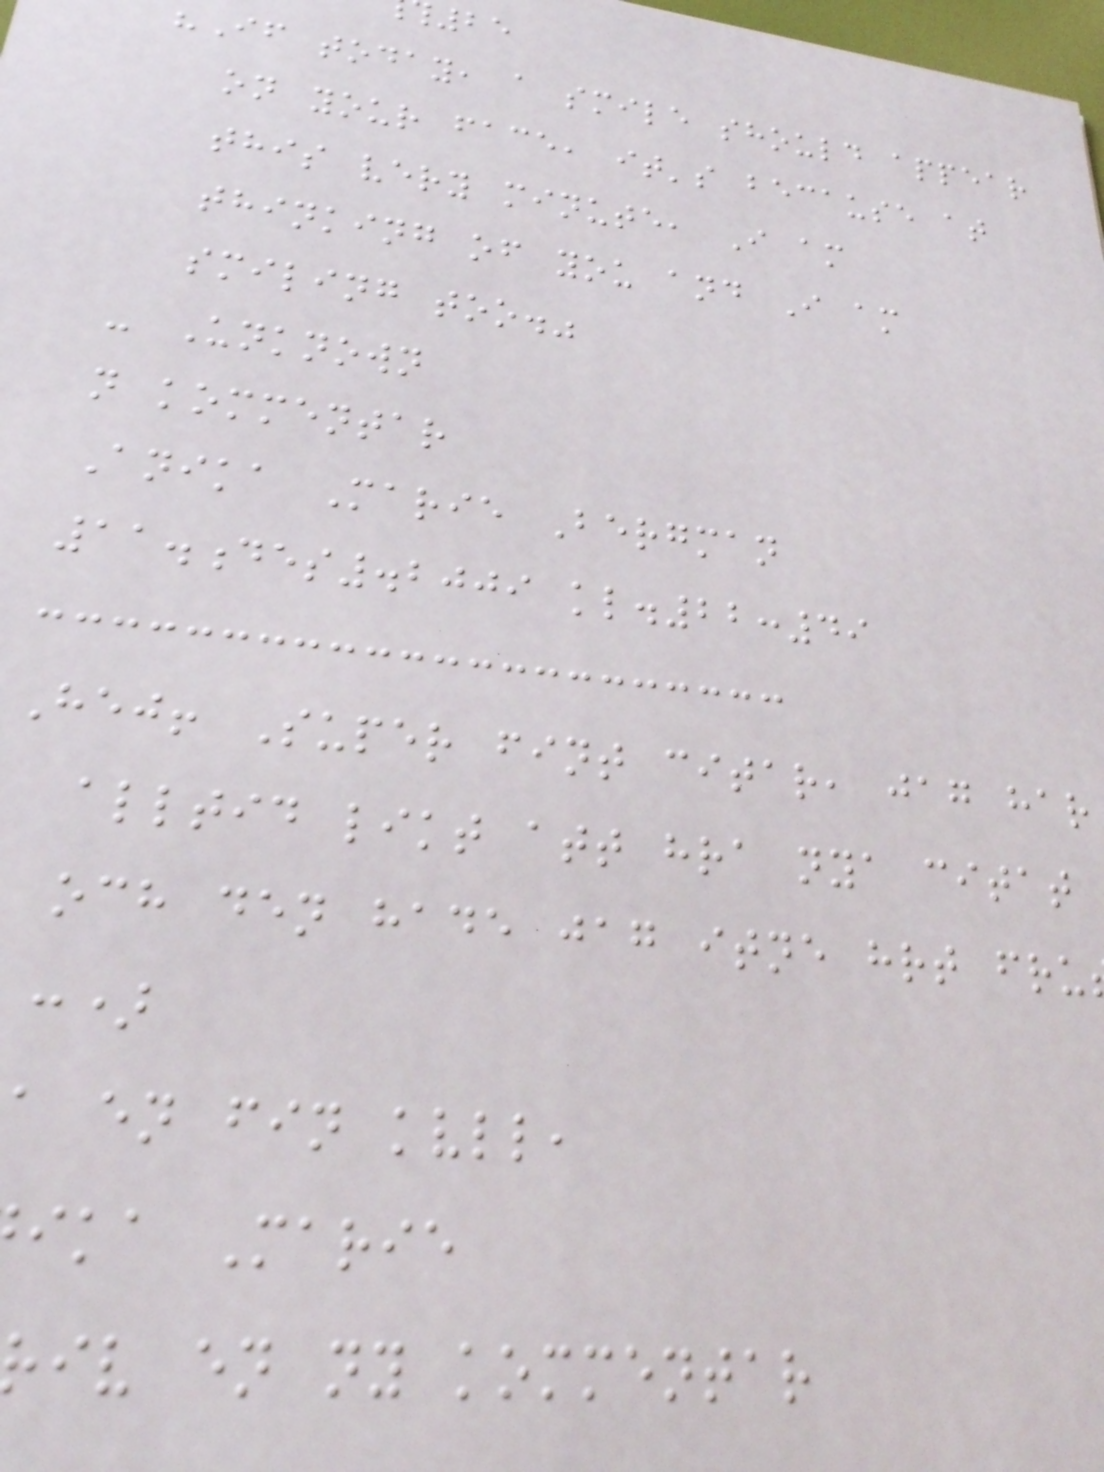"If today, a smile should appear
on your face, it's because at
this very minute, I am
thinking of you and I am
smiling too."
- Unknown
n kommentar
Anika Marie Bergman
11.des.2009 kl.22:49
Hej! Super fint citar, jag har
alltid likt att hra nya citat
och den hade jag itne hrt fru
:)
a en fin kvll,
ika Marie
iv en ny kommentar
